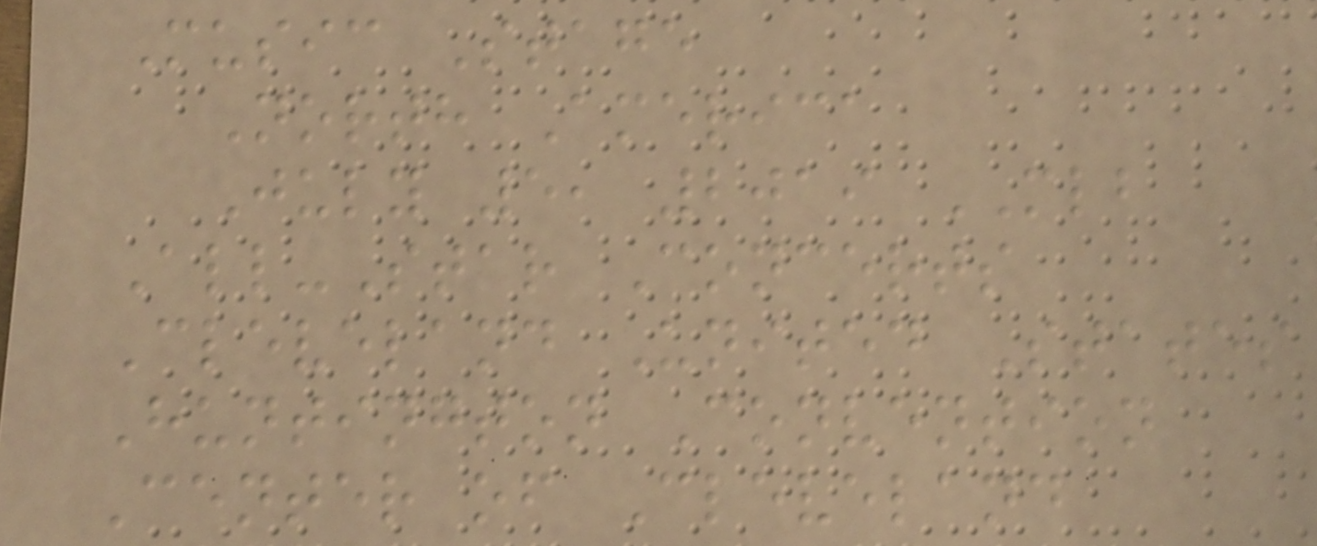Music Stage
North America
July 5, 2019 MLB
All-Star Concerts
Cleveland United States
Huntington Convention
Center of Cleveland
